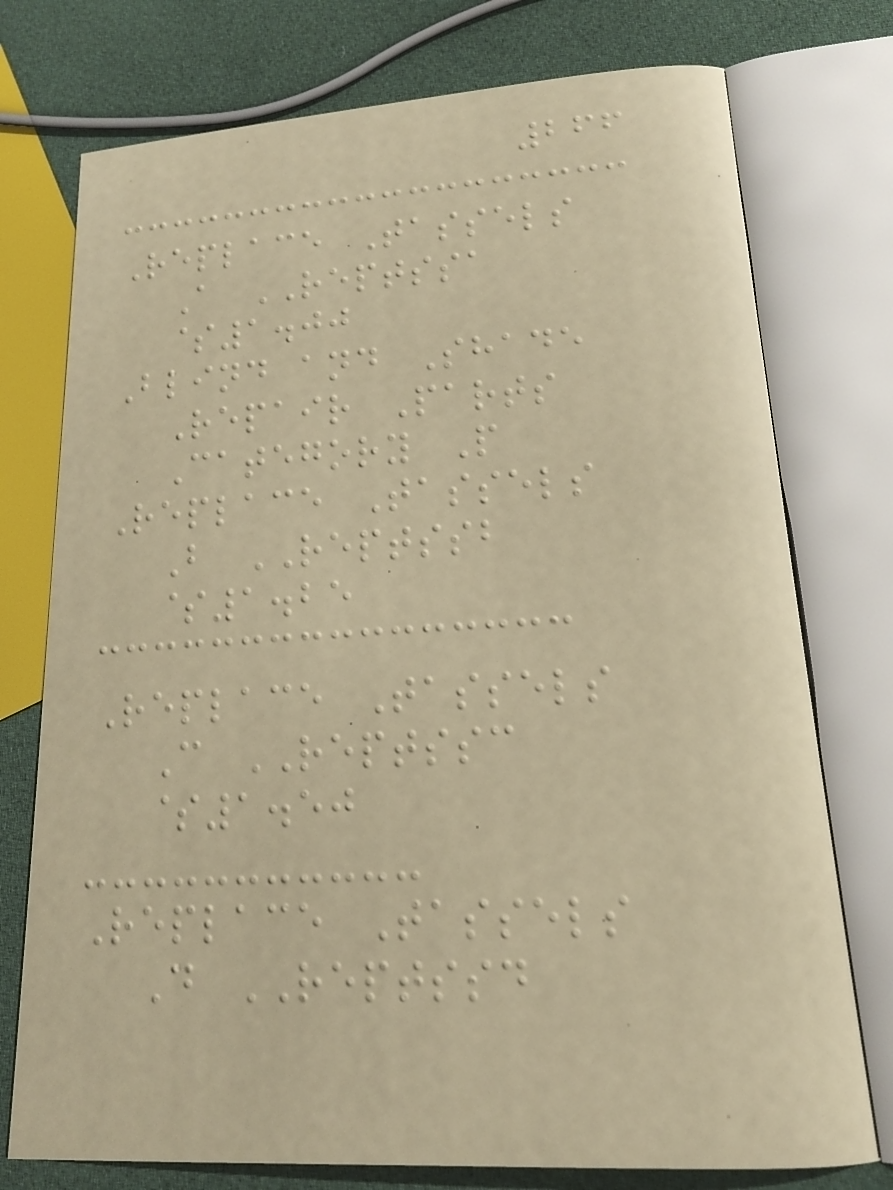266
Replace Tassels
A REPTSSA
$1.00
Blind and Shade
Repair Parts
Category P
Replace Tassels
B REPTSSB
$1.25
Replace Tassels
C REPTSSC
$1.50
Replace Tassels
D REPTSSD
